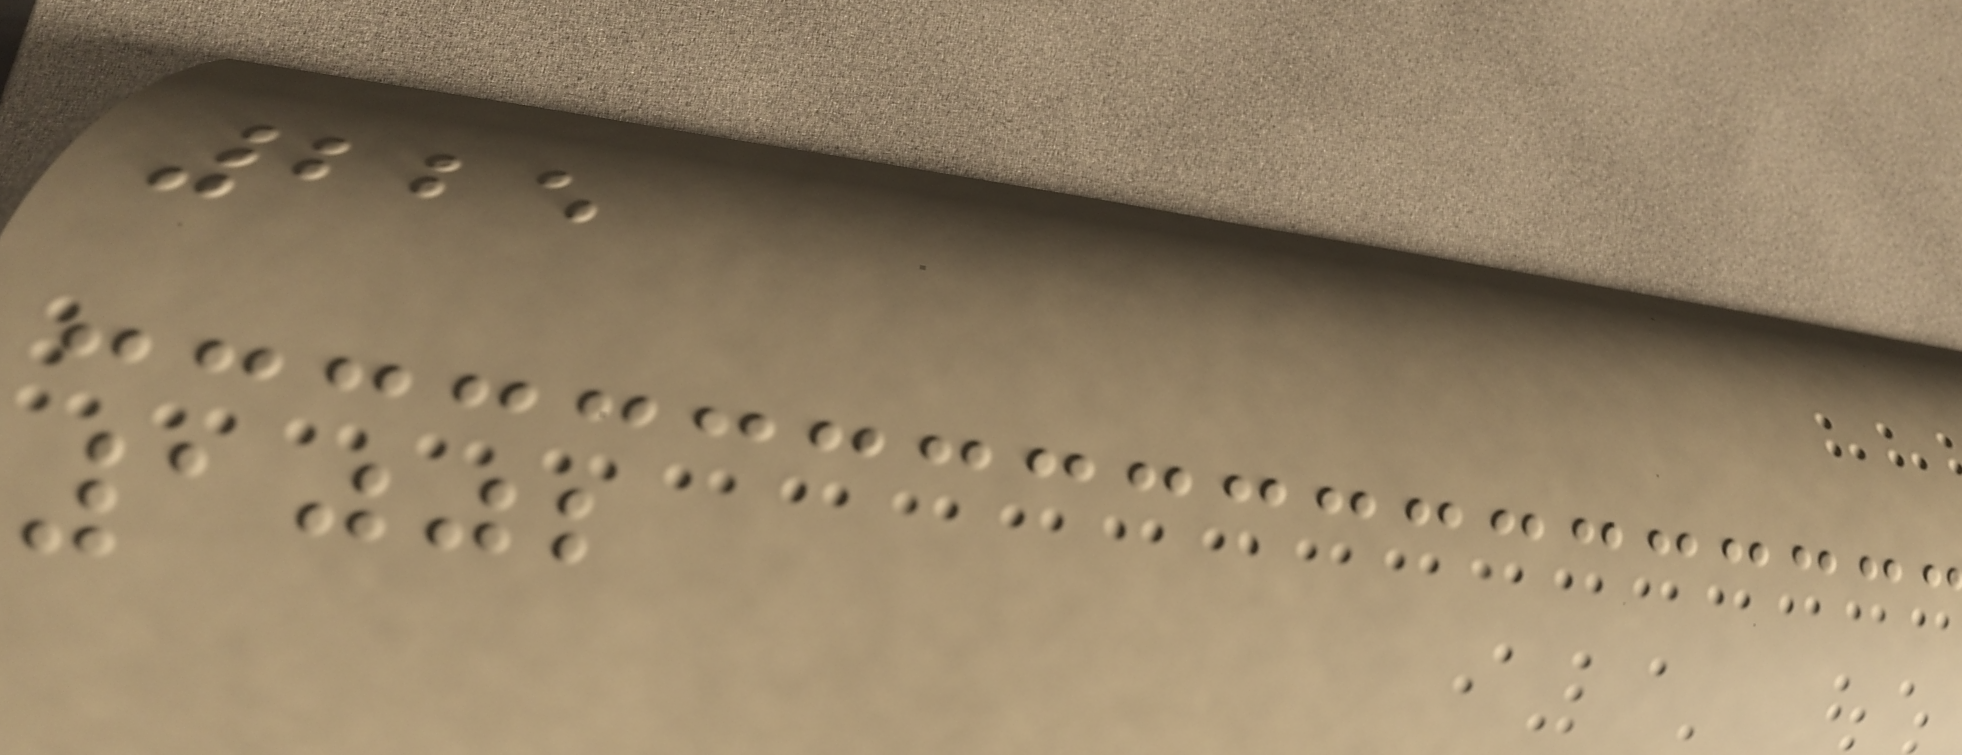225
1002
